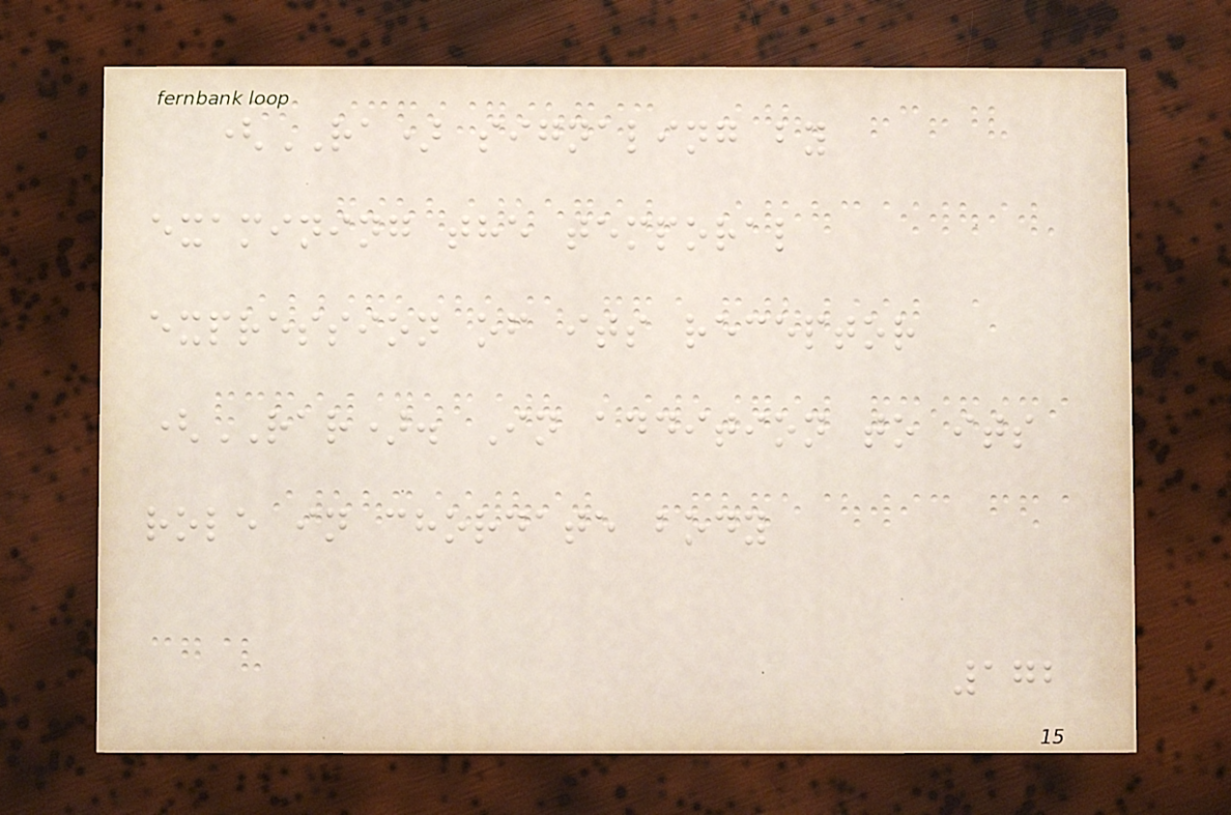(RA) signaling by
examining the temporal
expression of its receptor
(RAR). In addition to its
role in chordate body
172
